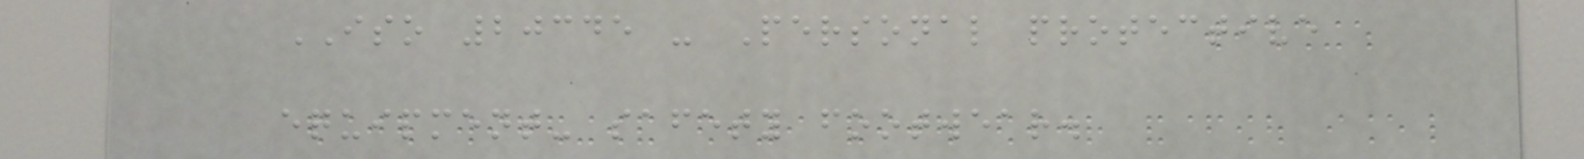ISO 20345 - Personal protective
equipment- safety footwear.
